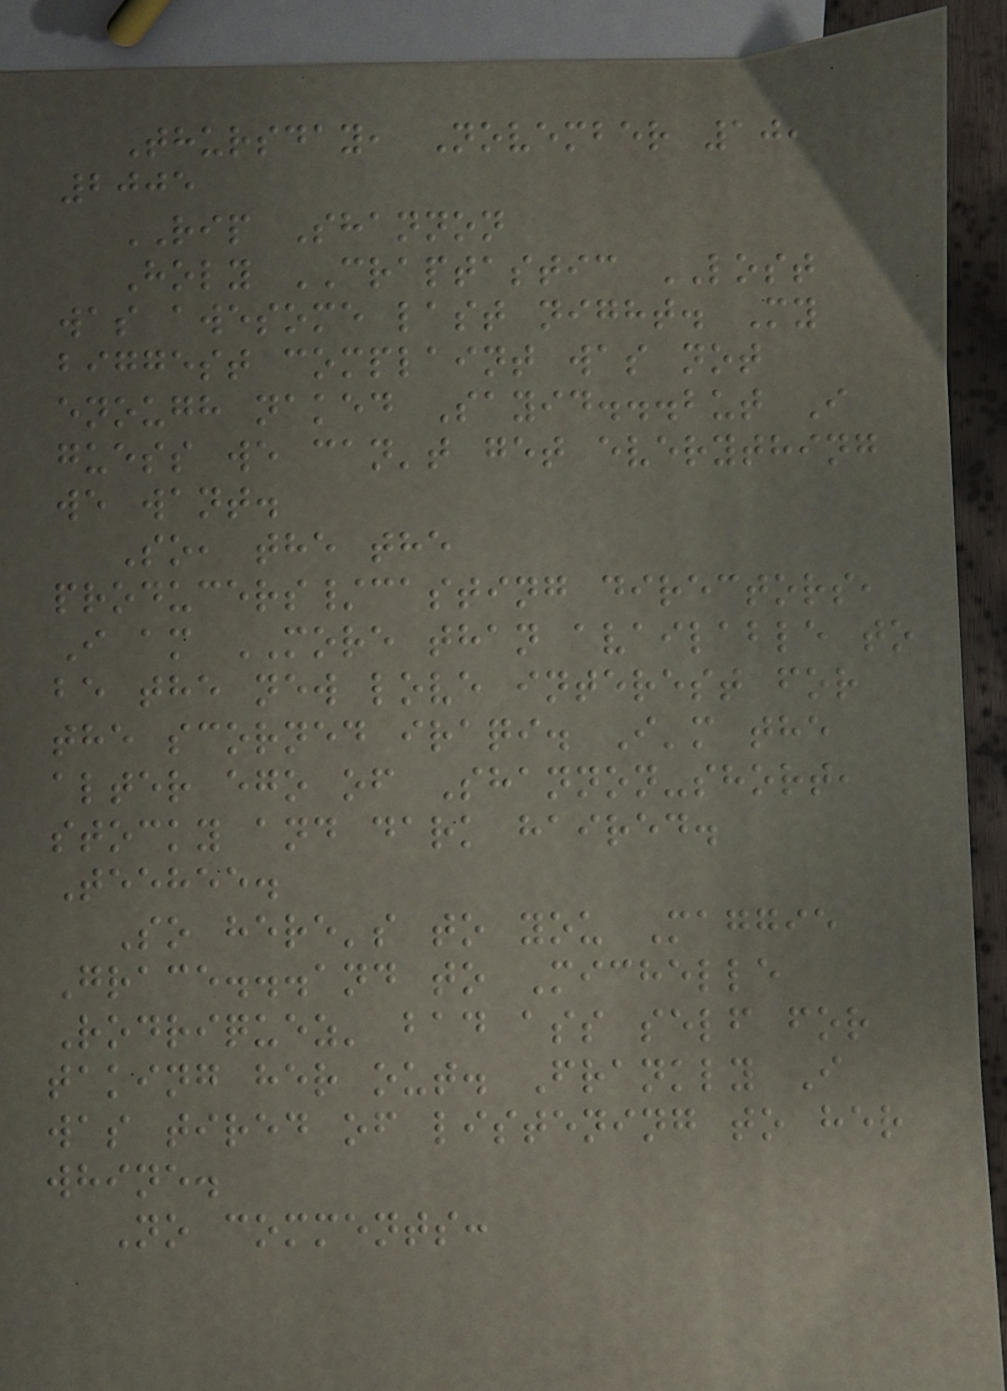Thursday, November 10,
2005
RIP Shannon
Holy CRAPTASTIC LOST
was awesome last night. My
biggest complaint was not
enough naked Sayid...but I
guess we can't get everything
we want.
So, the the
producers/casting directors,
I am MORE than available to
be the new love interest for
the scorned iraqi. I'm the
alter ego of Shannon-short,
stocky and dark haired.
Teehee.
So here's to you Maggie
Grace...and to Michelle
Rodriquez' bad ass self for
taking her out. Frankly I
was tired of listening to her
whine.
No comments:
